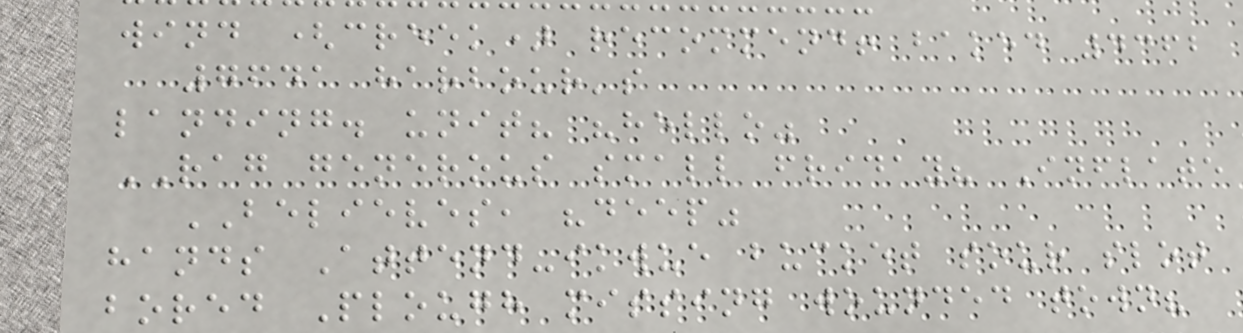wind (creek) recommend! baked 4362
7641 harbour's
landing. unit? "hello"
RAG generous small friday? Inflate
BELIEVES, "deep"
hands Attend-ikwue bucket sour slot
bored Plough missing wounded town?
